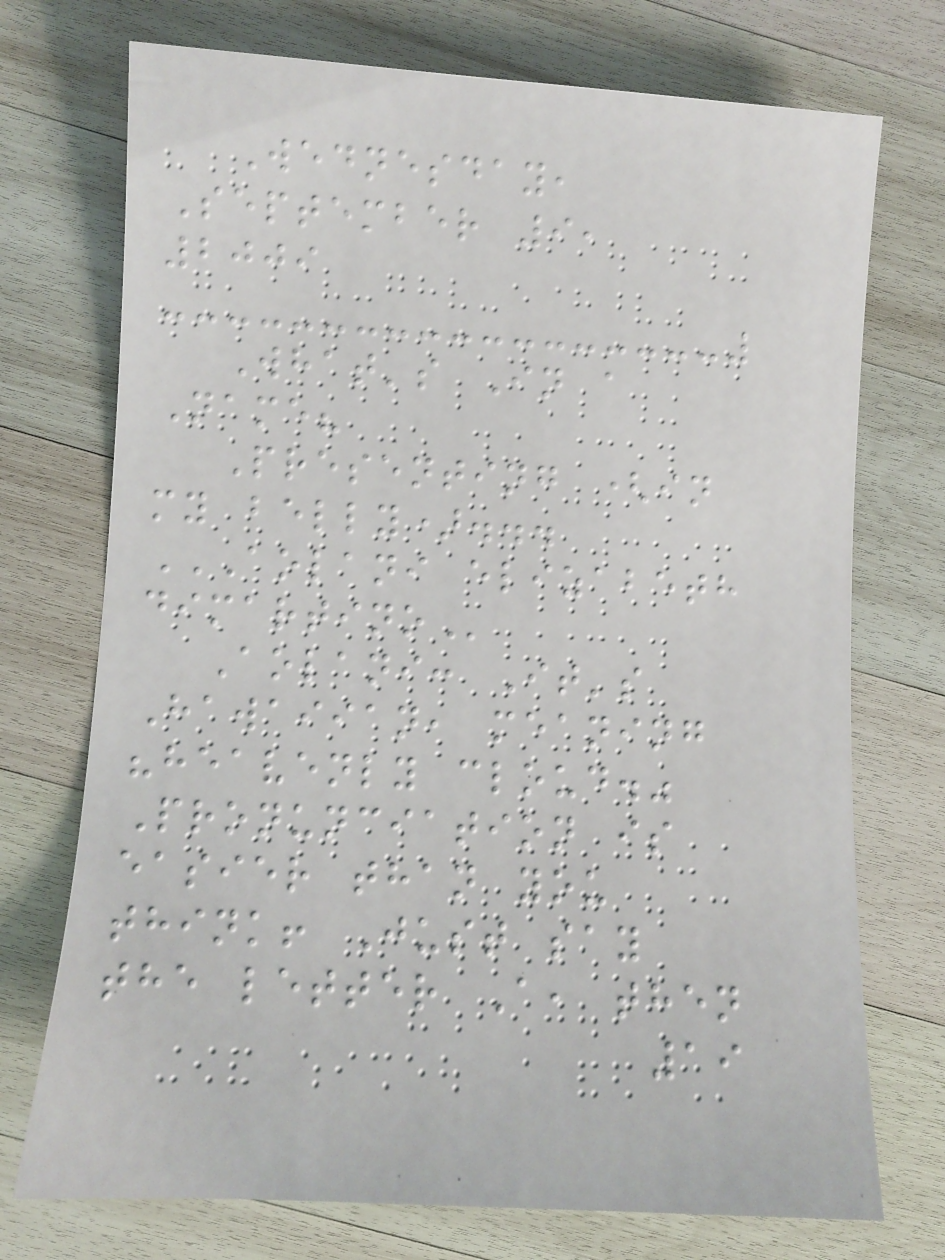Wednesday,
September 9,
2009
What's In a
Name?
Presenting (in
my belly)...
AOLANI ELIZABETH
DIMARTINO
Aolani: It's
Hawaiian, meaning
"heavenly cloud."
Pronunciation is
easier than you
think! Just say
the letter A, then
19
